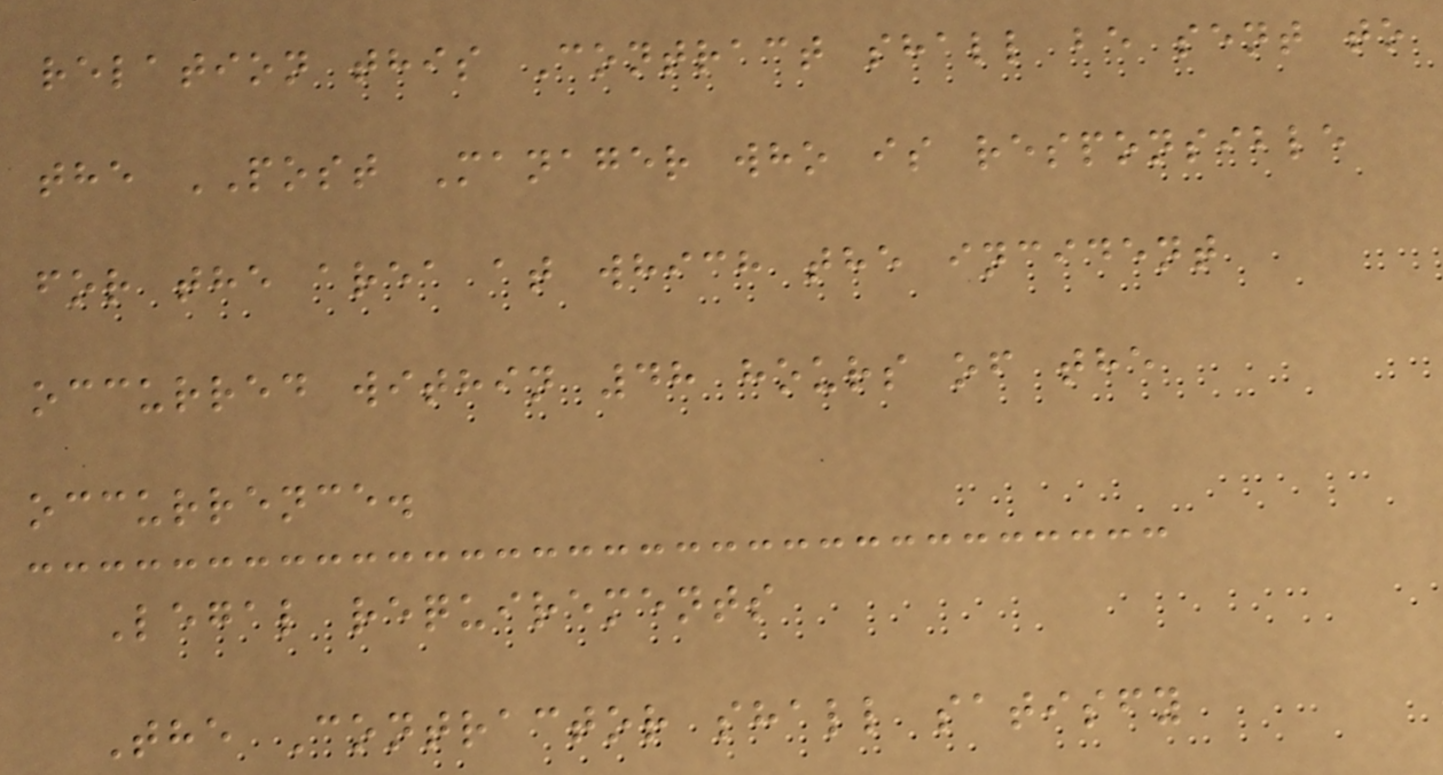relation this Contract shall be sent to
the POST Manager who is responsible
for the area at which the incident
occurred within 48 hours of the
occurrence.
Legal requirements
The Contractor shall satisfy
